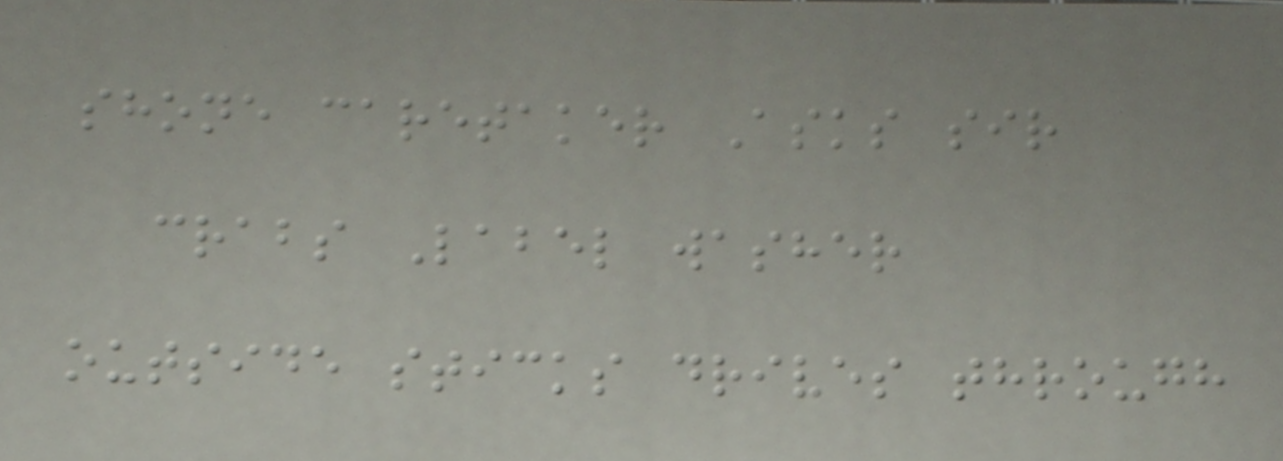shone caretaker Asks sir
crabs Label washer
outside sticks drives through
